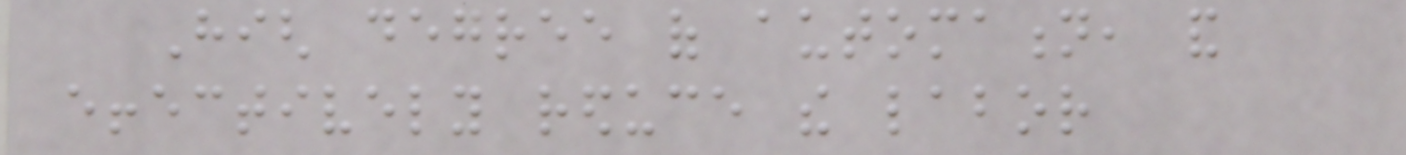High degree of automation, and
effectively reduce the labor
